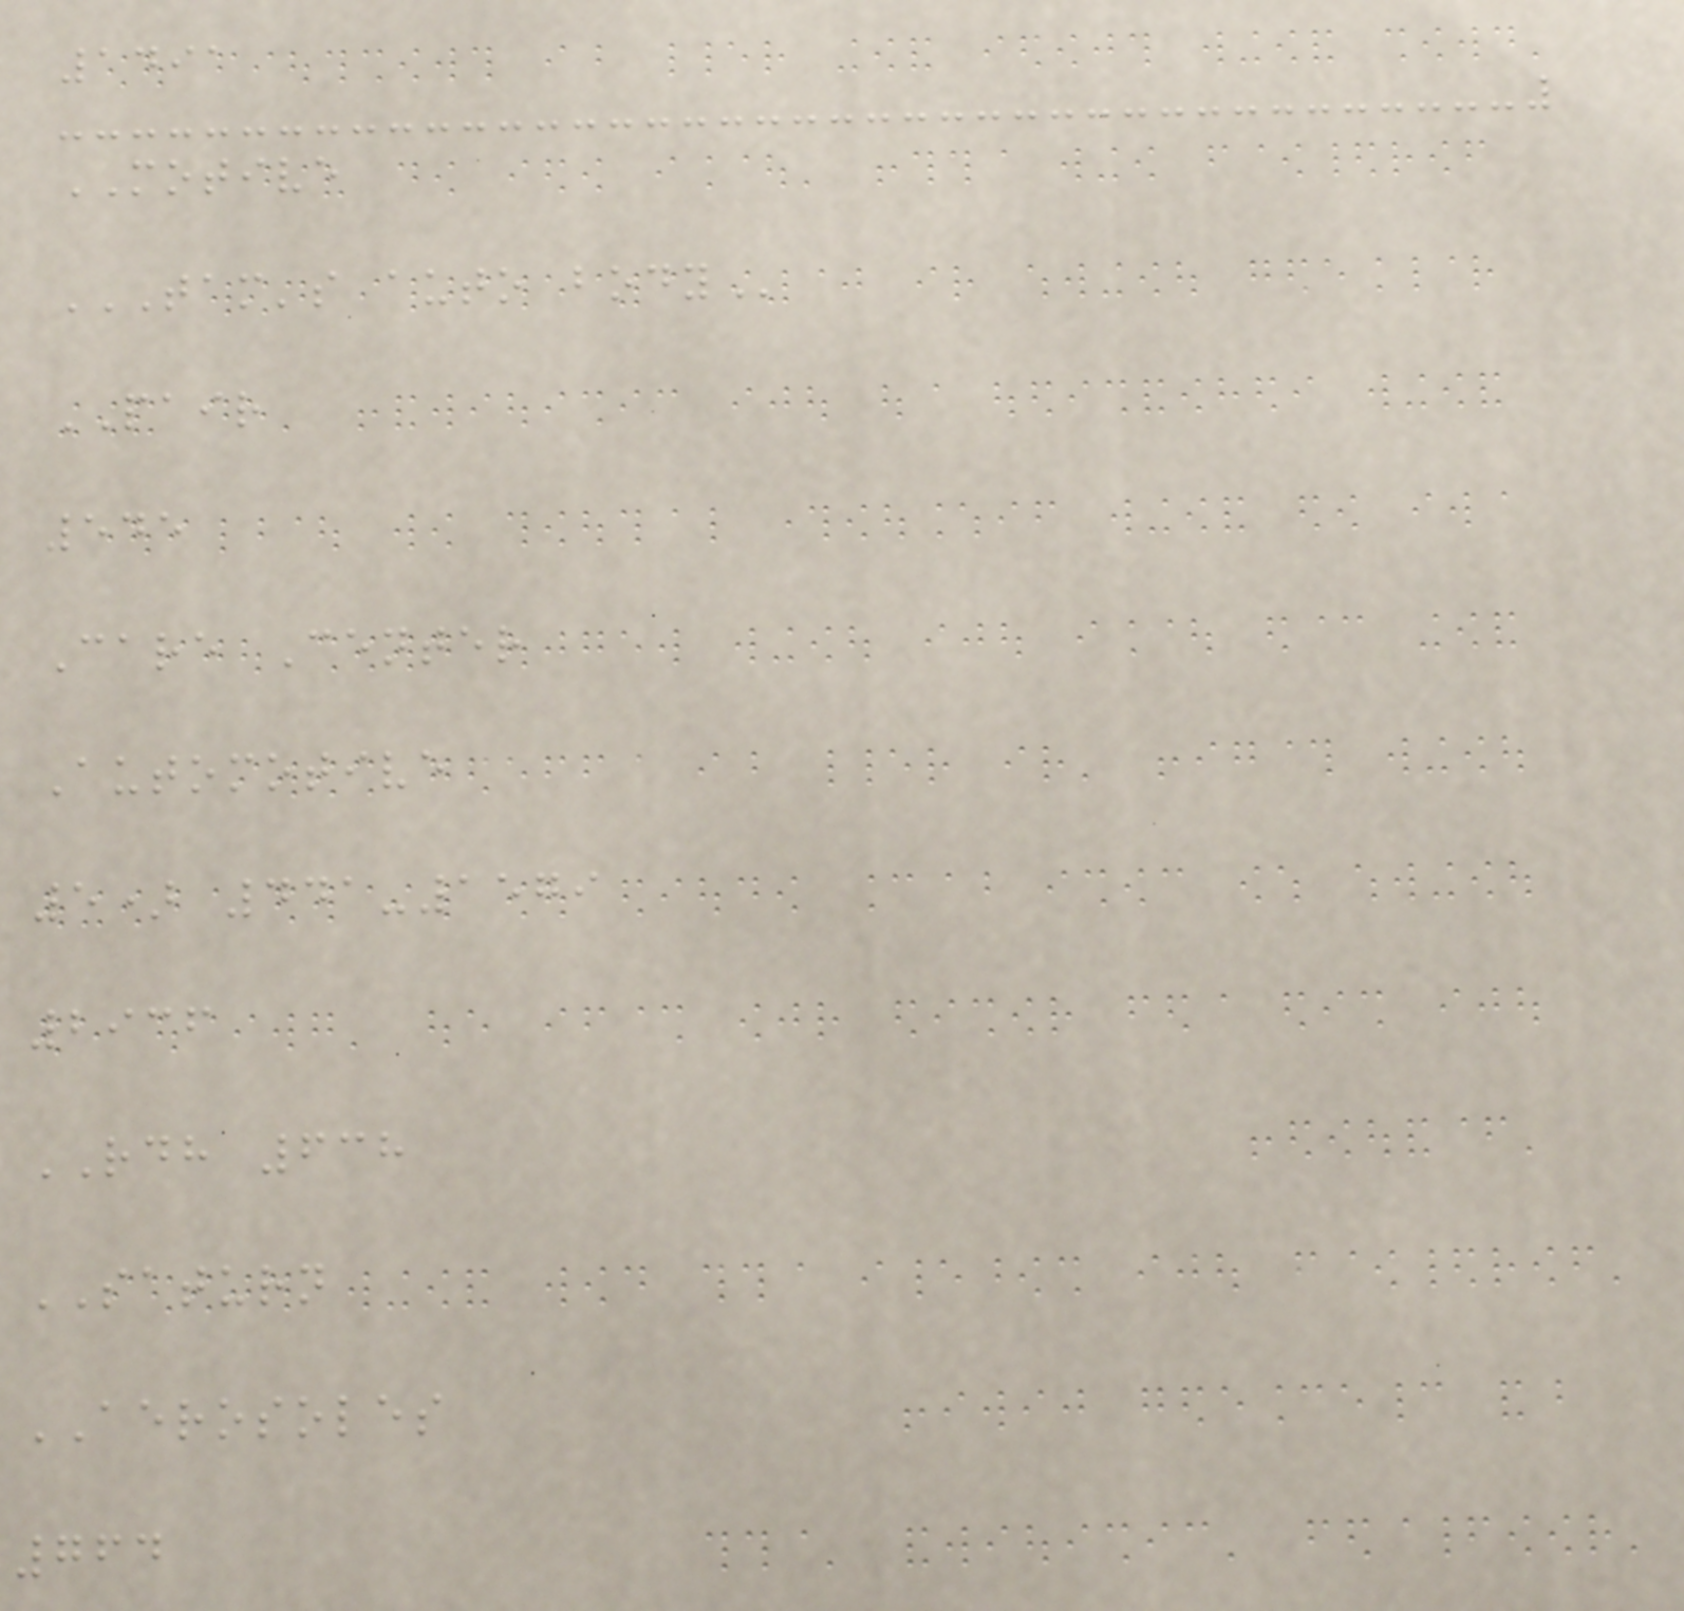1491
MOTIVE
TAM'S AUTO BODY
PAIR
545
Care Center
Automotive
5) 441-1579
2936
RDH 638
SATURN
AEROSOLES
764
